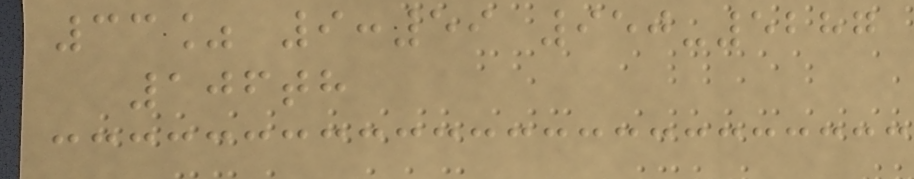33% 9:59 950-5287
106th
